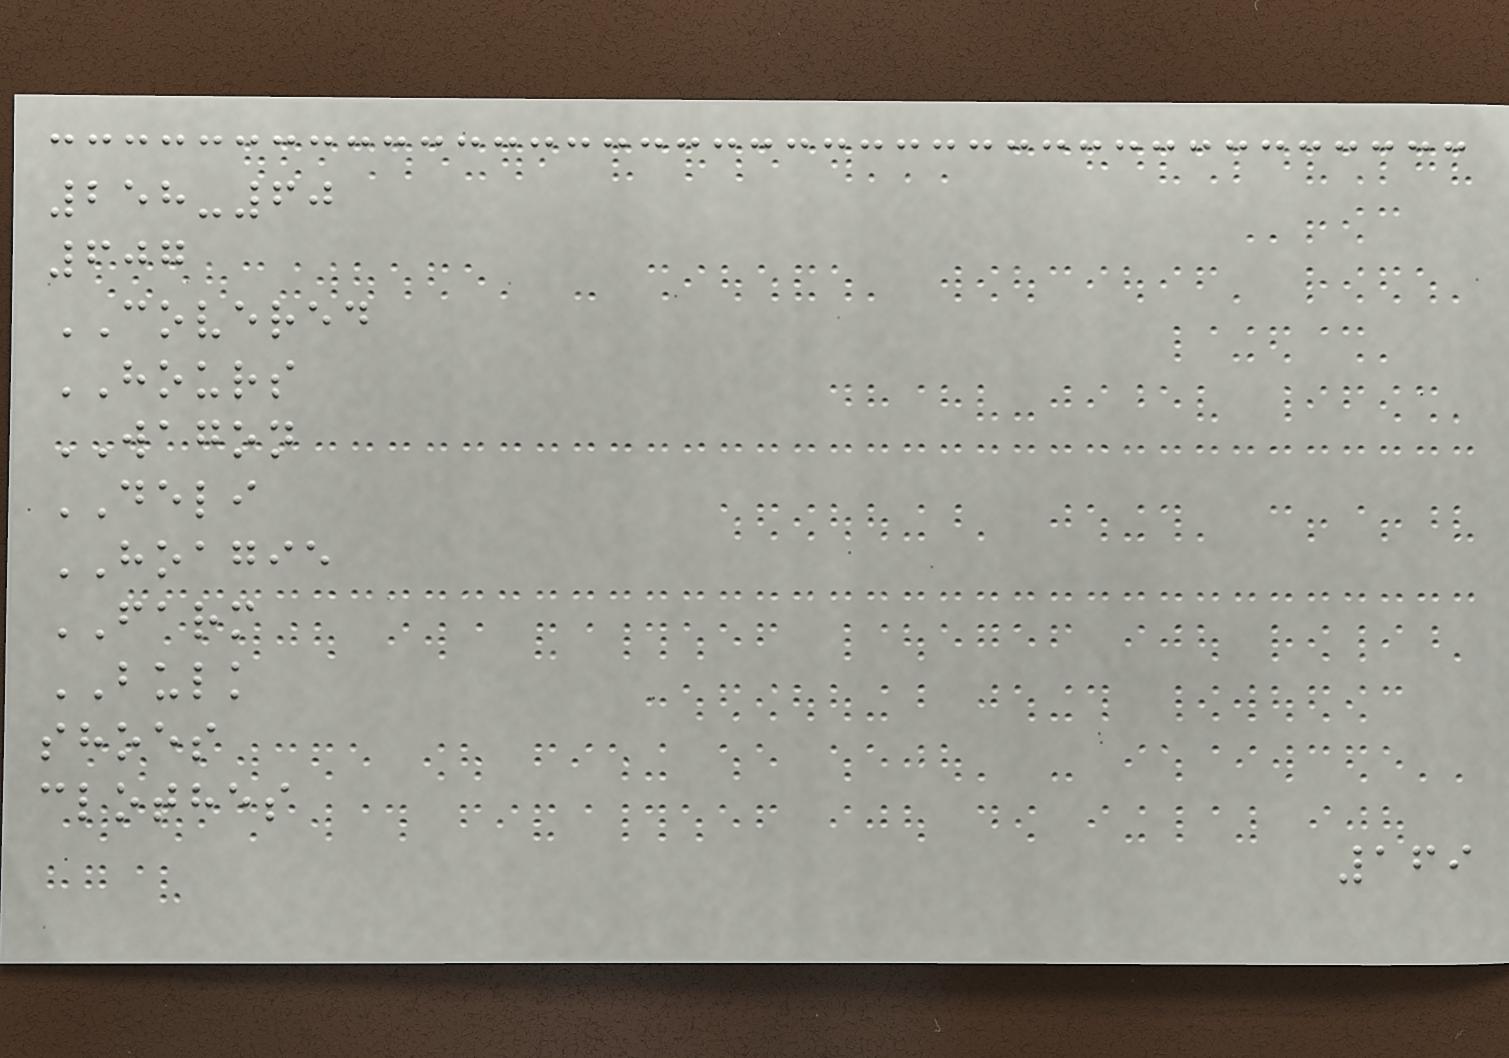258-60
607
COVERED
HOURS
WAGON
DELI
HOAGIE
FARM
BULK
shoes
clothes
169
